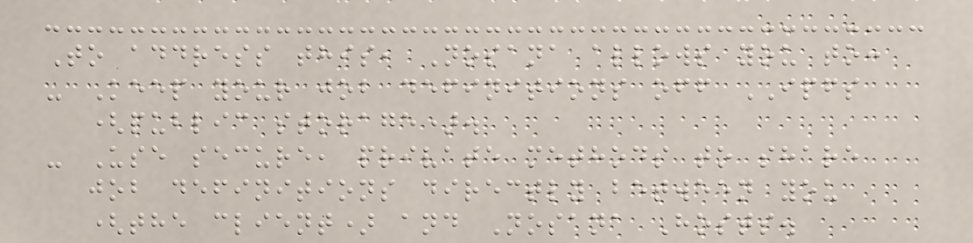To address this, Nosana allows you to:
- Keep your job definitions off IPFS
(public storage).
- Use secure, private methods to share
job definitions directly between you
(the client) and Nosana Hosts.
